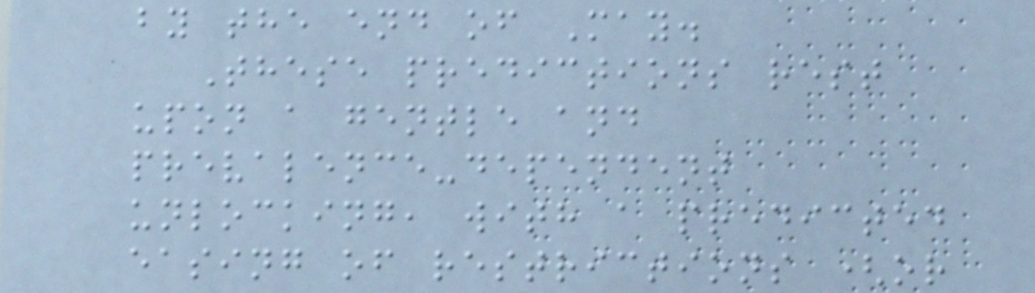by the end of May.
These predictions rest
upon a gentle and
prevalence-dependent
unlocking, with a predicted
easing of restrictions (or
